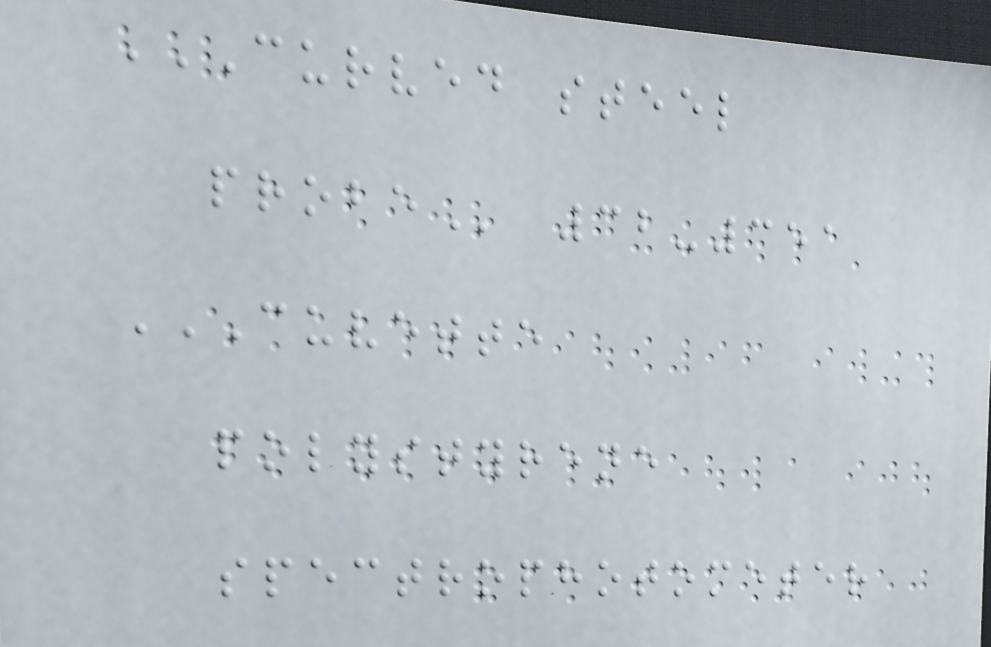CURVED STEEL
PROBE 32-351
CUVETTE
POLYSTYRENE
SPECTROPHOTOMETER
